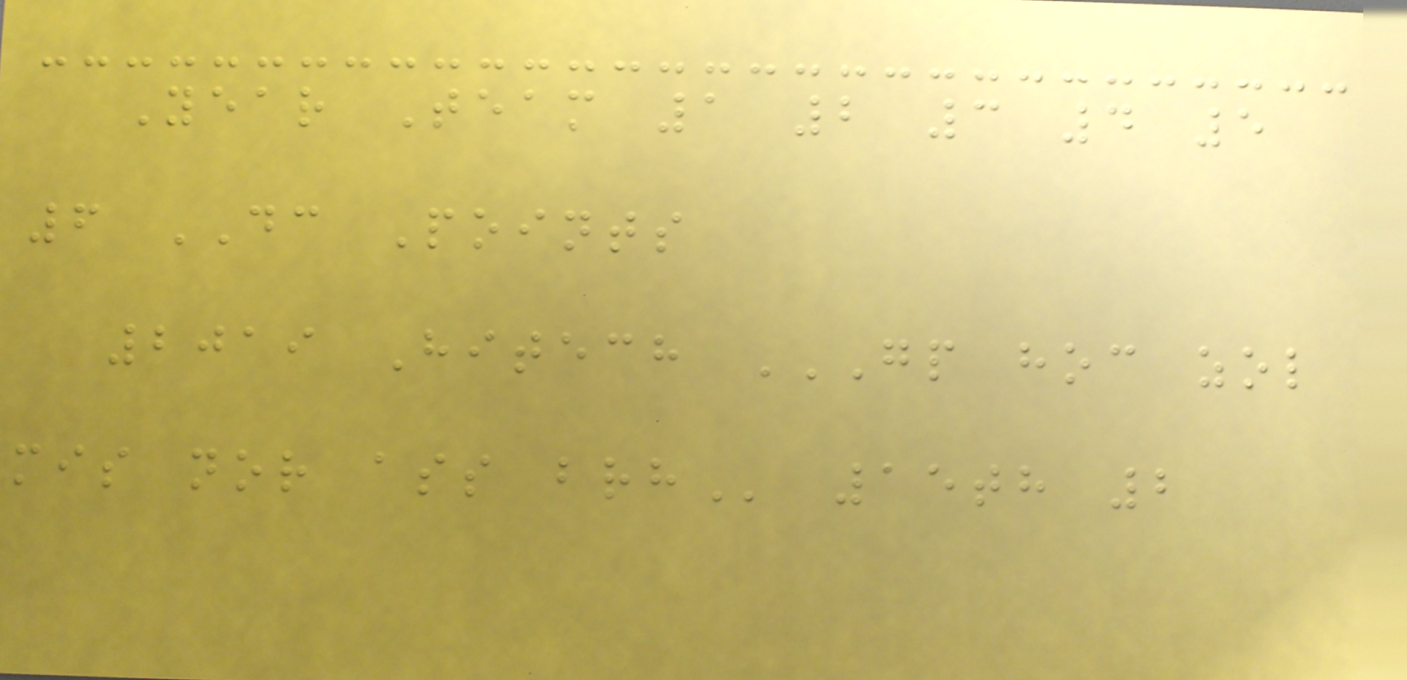Year Team 1 2 3 4 5
6 DC Points
2019 Hitech GP HOC ZOL
MIS NOR ASS BRH 15th 2
